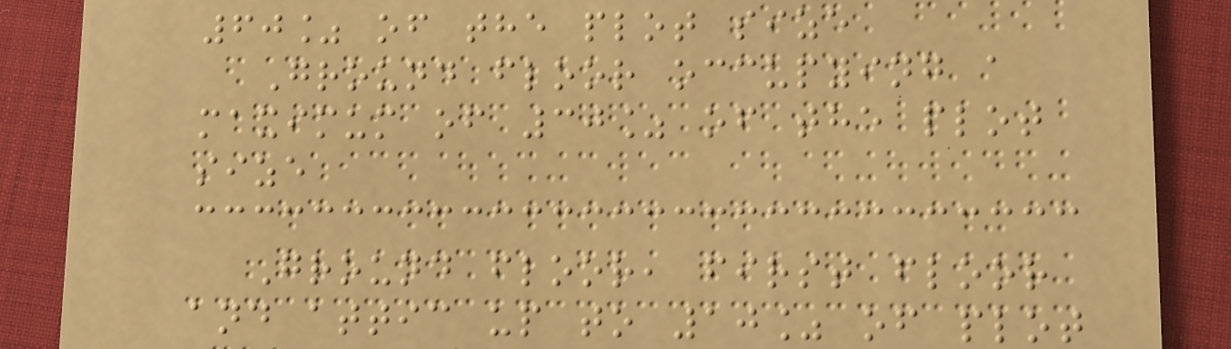60% of the plot size
Ground floor occupying a
maximum of 30% of the plot
size
Ground floor, first floor
and attic up to 10% of plot
